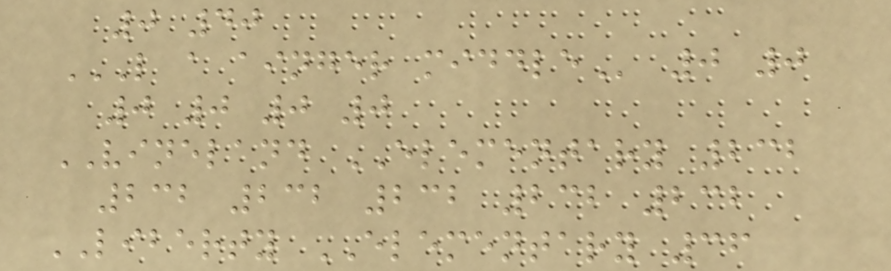0 40
L A AINGER MIDDLE 0 0
0 0 0 0
VINELAND ELEMENTARY 232
232 232 232 232 232
LIBERTY ELEMENTARY 36
